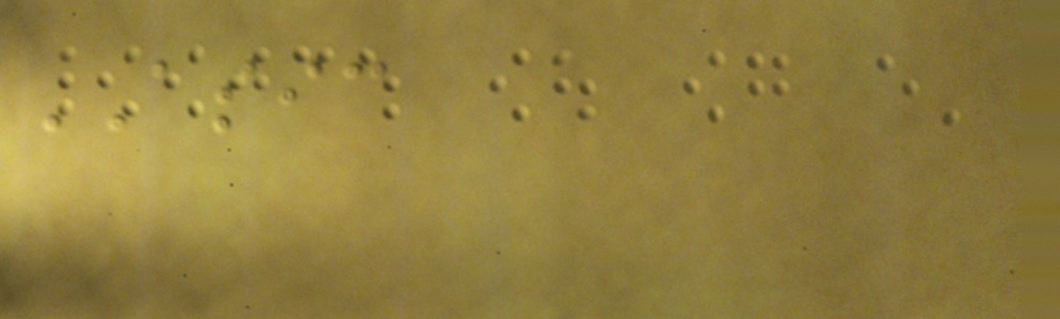ASIC
